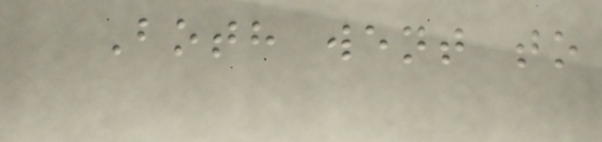Both went to
